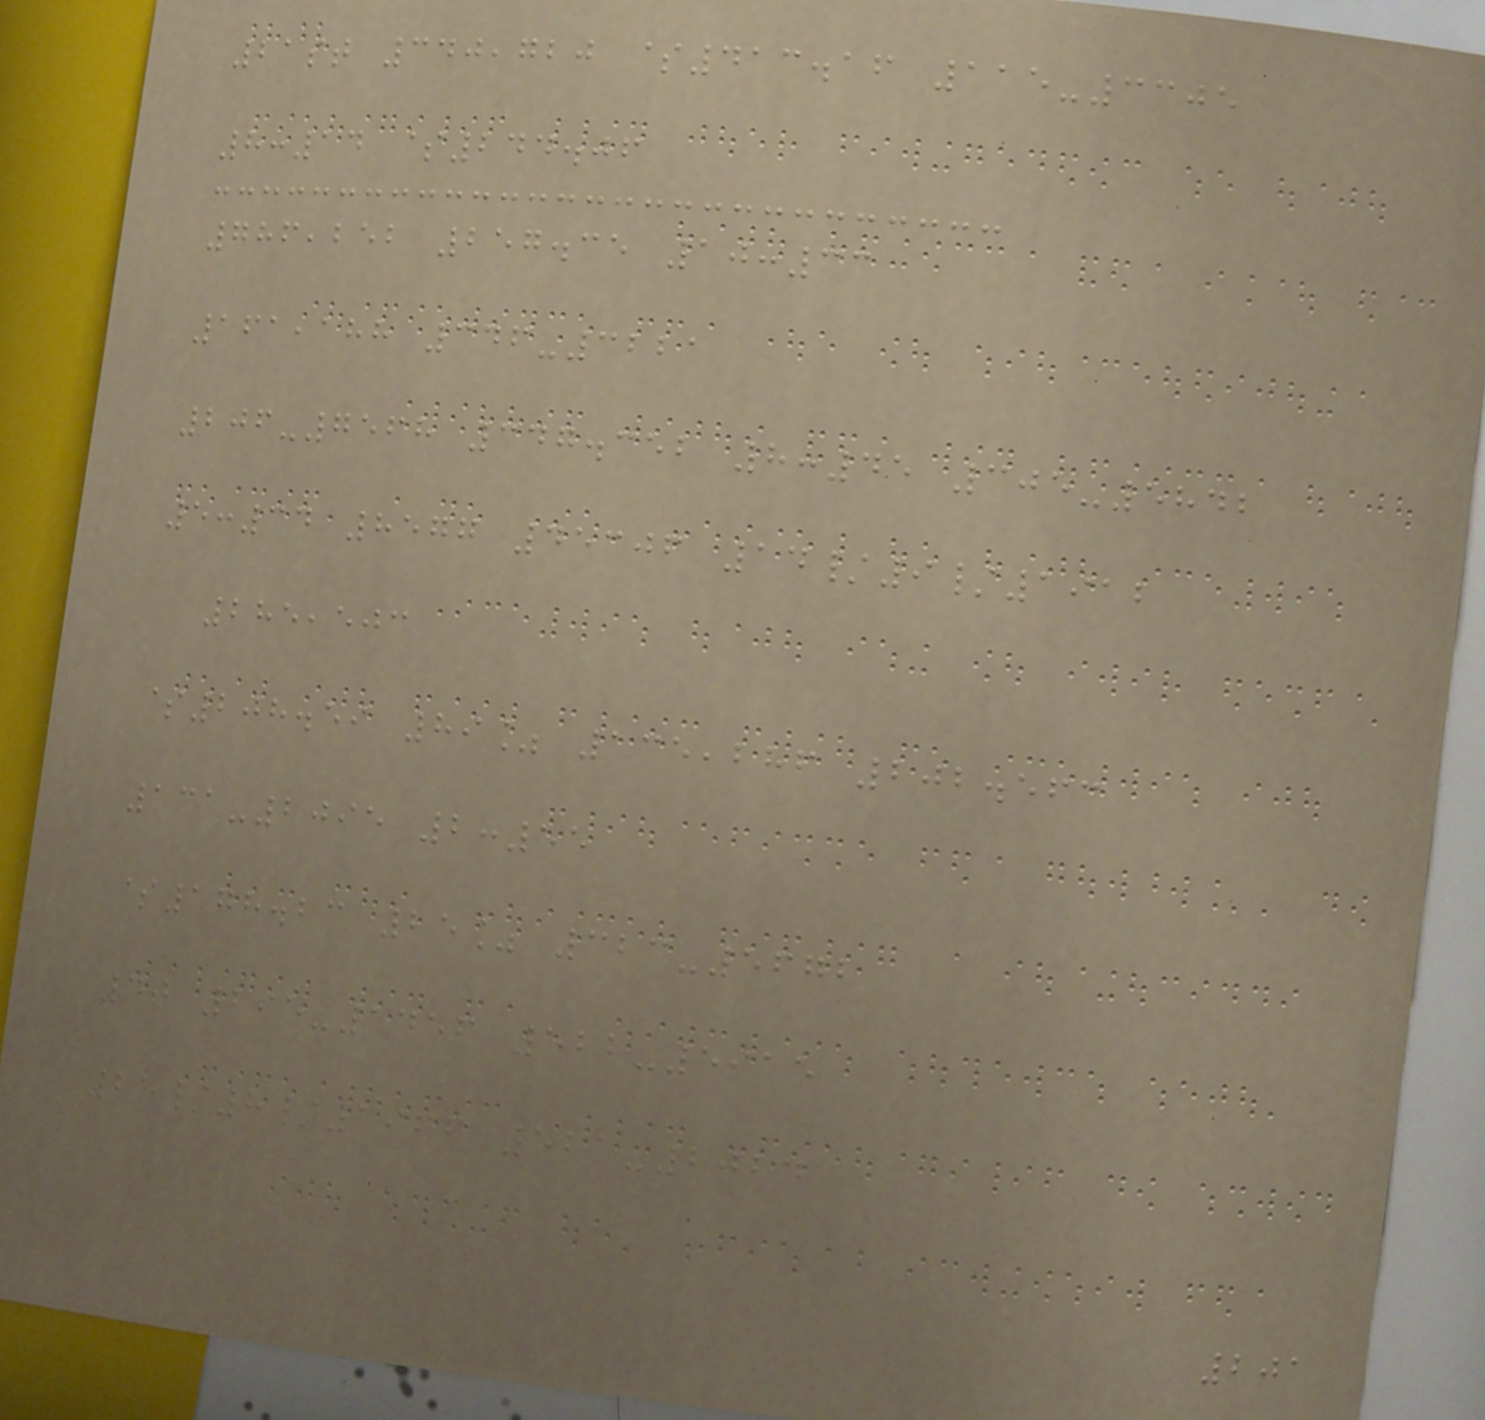21st 340,720 $413.16 115-3305
8:14 $244.06
786,252 257.35 10:33
161,188 346-3221
206-7568 347.352 8:45 305-5842
5:34 8577 45306 14/9/1912
285,503
$208.59 89% 135,286 202.563
131-2095 2:55
$178.23 25% 323-5672
40 295-1456 522-5915
25/8/1966 521-2024
201
